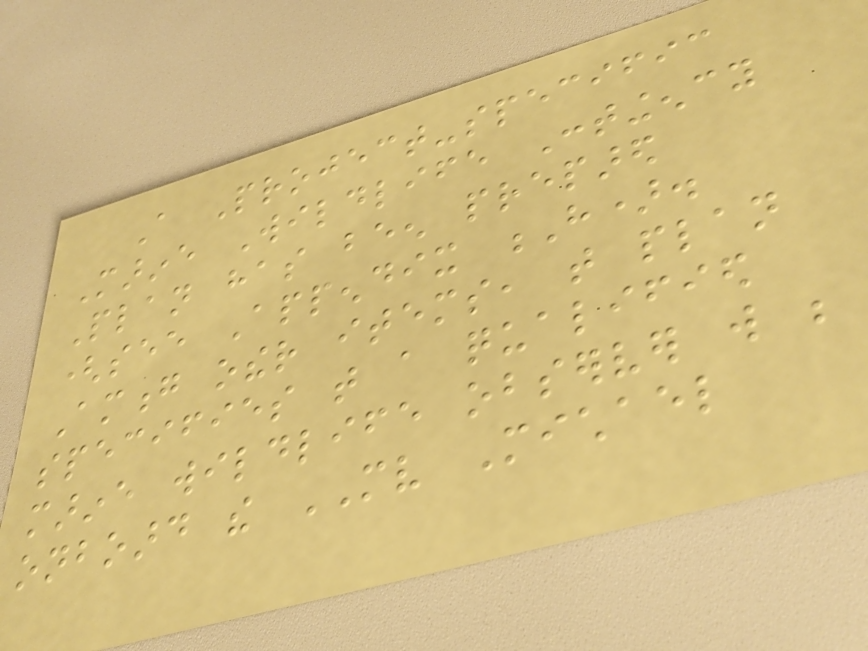A Project-specific
Marine Wildlife Contingency
Plan has been prepared
(see Appendix H).
Among other items, that plan
specifies that a qualified
marine wildlife observer will be
onboard the MV Michael
